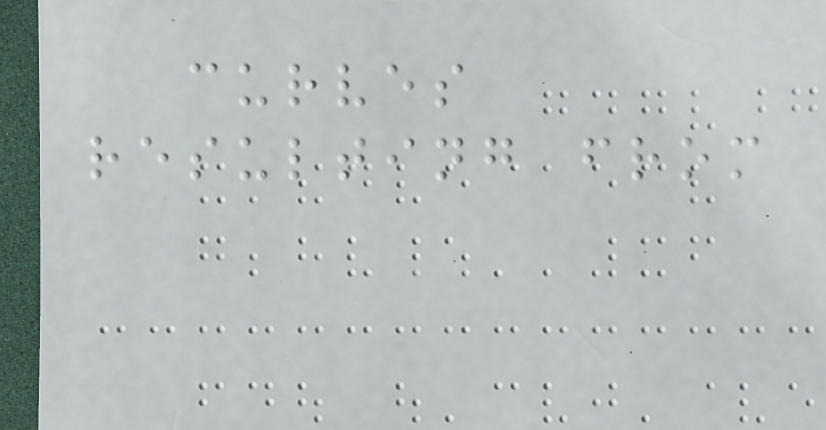curves
resulting from
